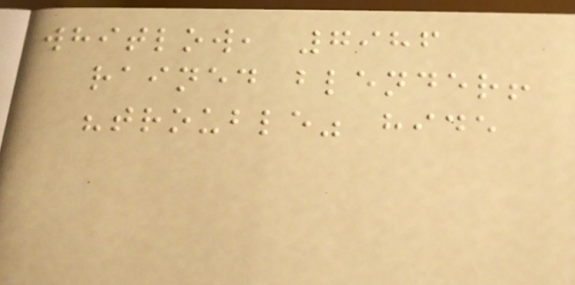whitlow, 7986
rained blender!
"trouble" hide
